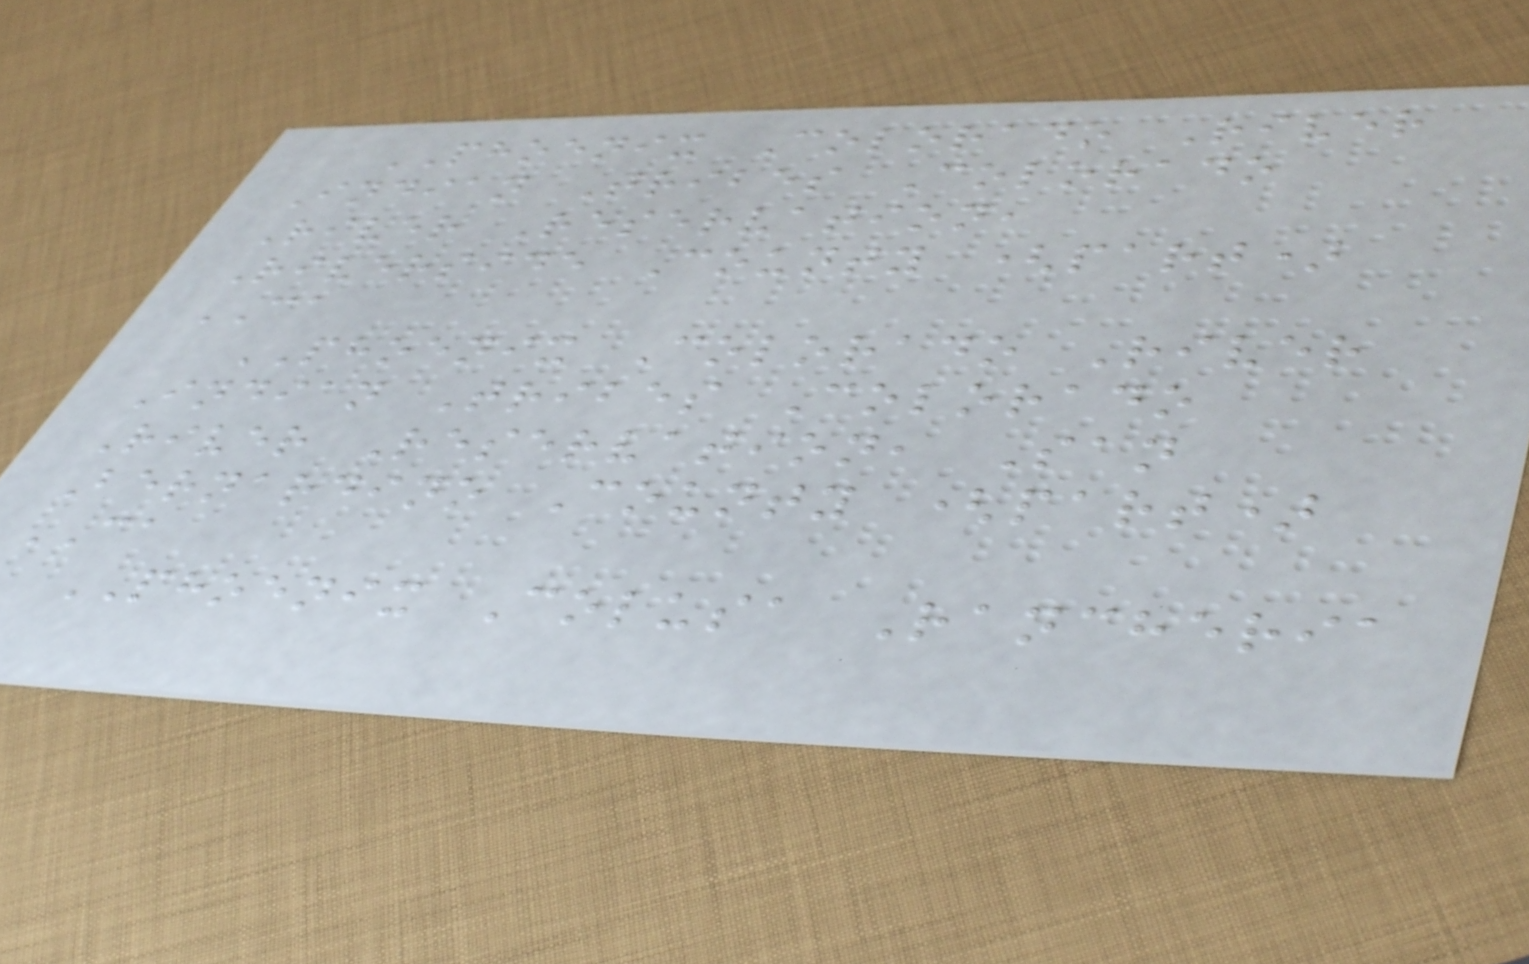PHOENIX Colorado River
Indian Tribes Colorado
River Reservation,
Riverside County (part)
CA
PHOENIX Colorado River
Indian Tribes Colorado
River Reservation, San
Bernardino County (part)
CA
PHOENIX Colusa Rancheria
